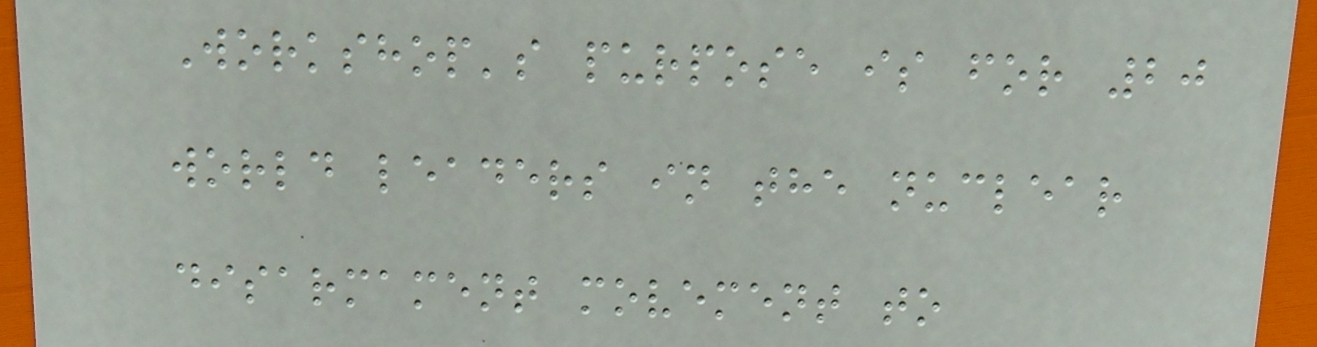Workshop's purpose is for 20
world leaders in the nuclear
disarmament movement to
